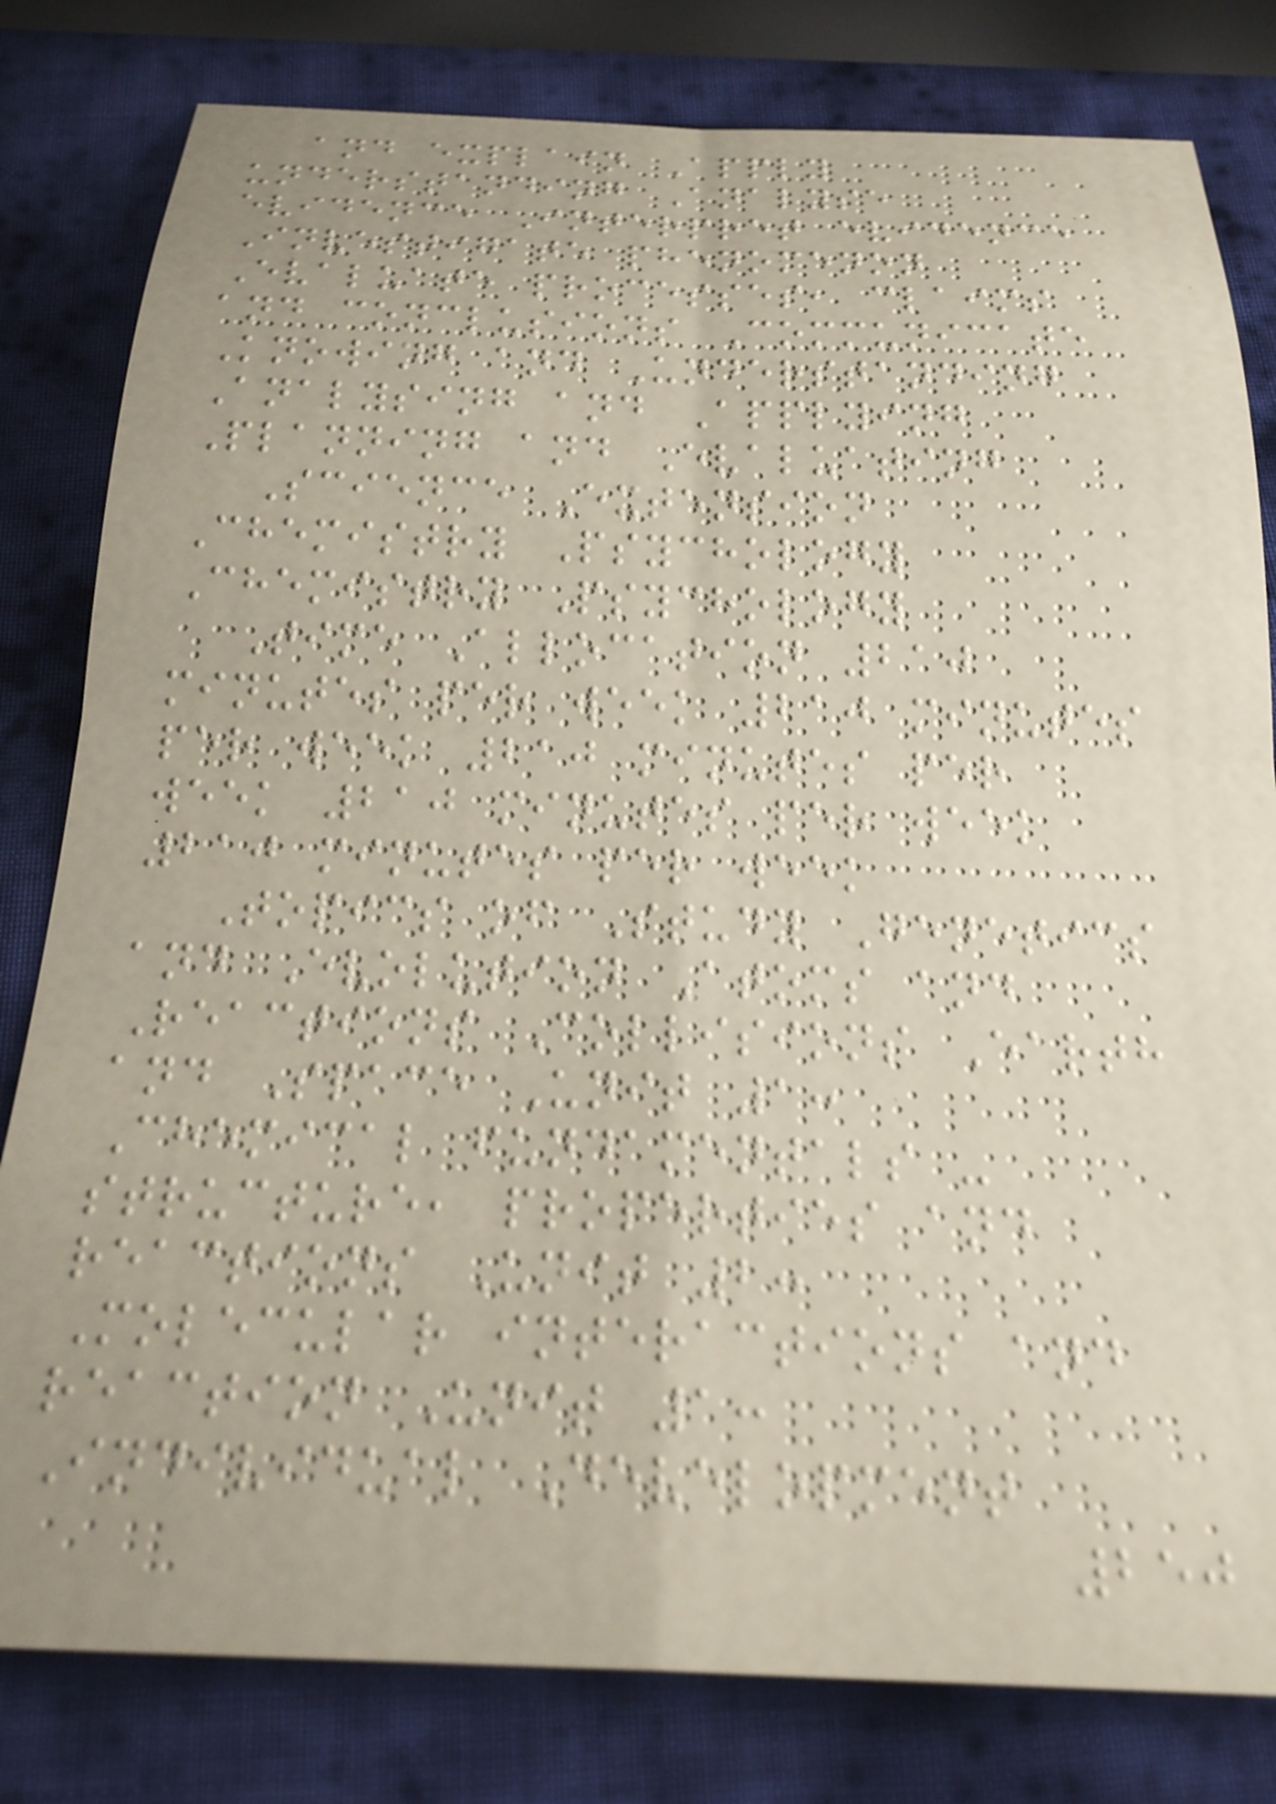and explain Apply
understanding Analyse
evidence Interpret evidence
Investigate phenomenon
Evaluate processes, claims
and conclusions Communicate
Knowing and Understanding
Analysing and Applying
Planning and Evaluating
Science Extension
Chemistry Psychology
Chemistry Psychology
Time Allocation 210
minutes per week 210 minutes
per week 210 minutes per
week 210 minutes per week
210 minutes per week
Topics of Study Genetics
and Evolution Atoms and
Reactions Collisions Earth
and Space Unit 1:
Chemical fundamentals -
structure, properties and
reactions Unit 2:
Molecular interactions and
reaction Unit 1:
Individual Development
250
